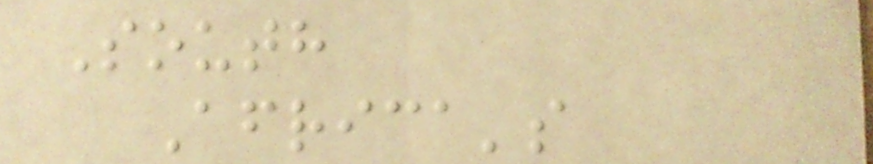South
Africa's
